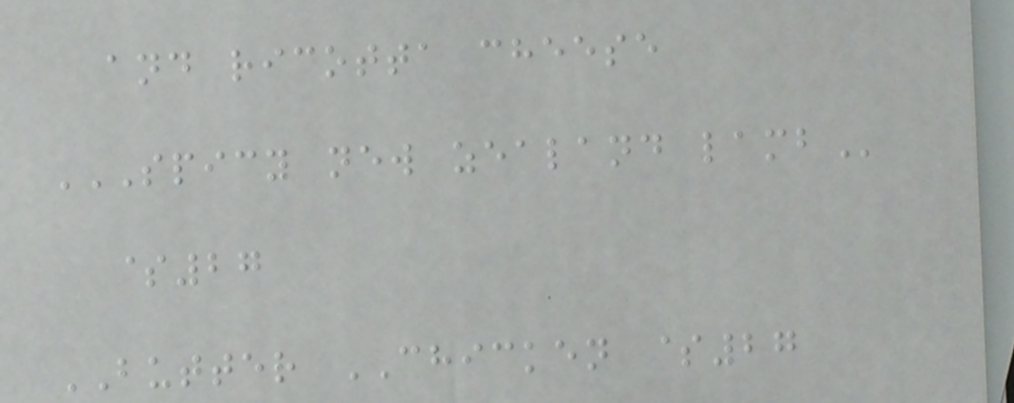and ricotta cheese
SPICY NEW ZEALAND LAMB
$27
BUTTER CHICKEN $27
